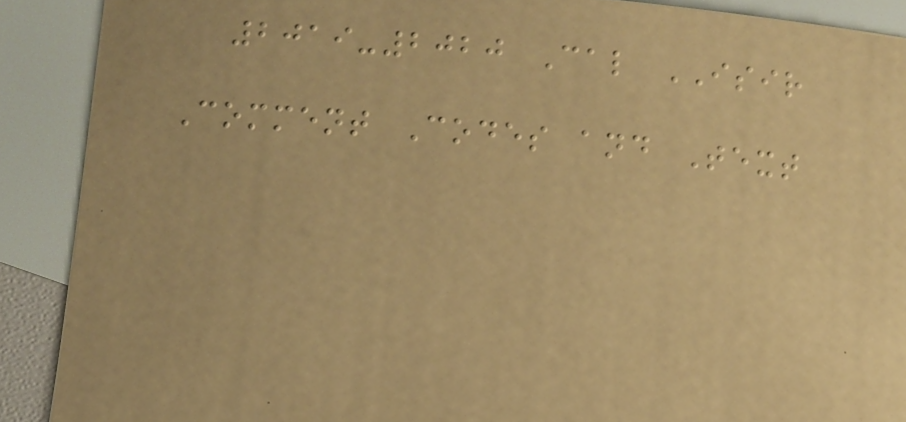2019-2020 Cal ISIR
Comment Codes and Text
